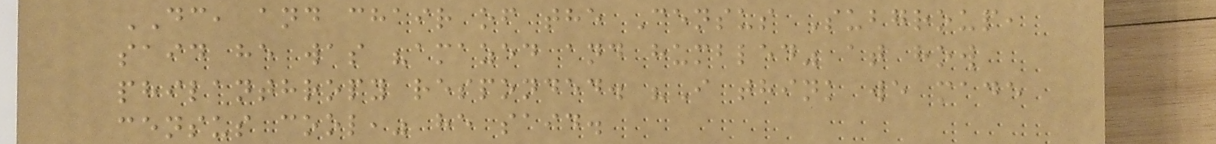DC, and chair of the Census Subgroup,
said he was "amazed and humbled" at how
philanthropy responded. "I think we made
census cool," he said.
